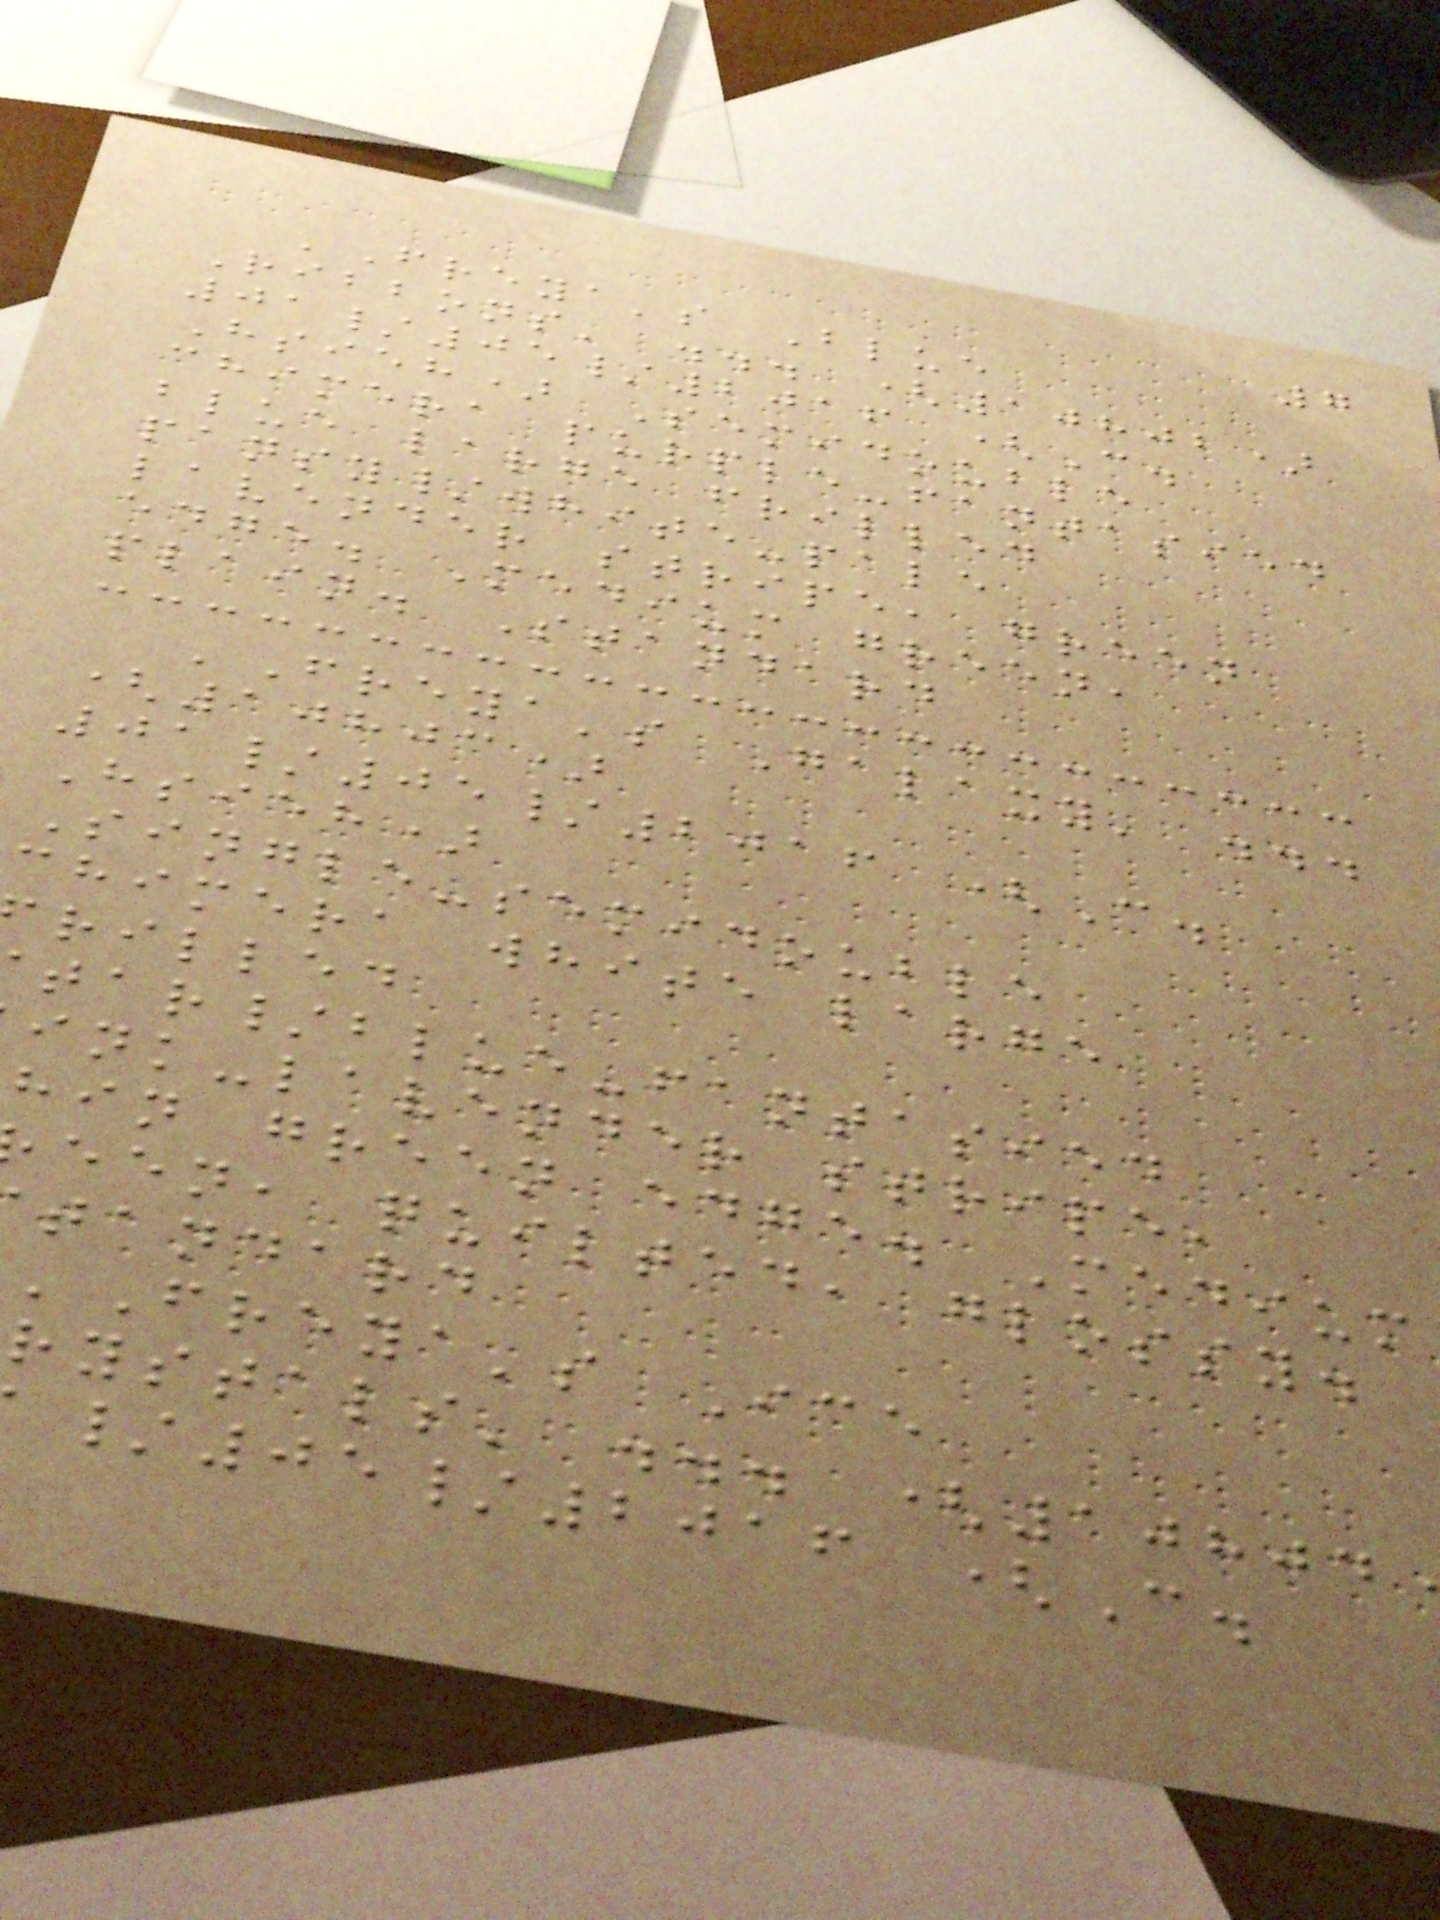7
'Freya's Blue
Ribbons' ... (10802)
01/05/2016 (C.
Hsieh) Semidouble
chimera purple-fantasied
blue large frilled
pansy/white-pale
lavender stripe, green
edge. Medium green,
plain. Standard
'Freya's Galaxy' ...
(10803)
01/05/2016 (C.
Hsieh)
Single-semidouble
chimera white large
rilled
tar/blue-fantasied
ink-lavender stripe,
hin green edge. Medium
een, quilted, glossy.
tandard
'Freya's Ice
rystals' ... (10804
/05/2016 (C.
